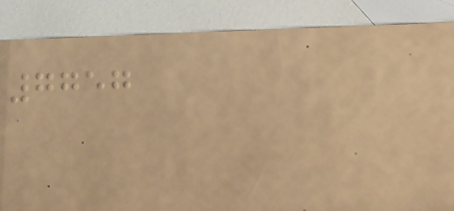7757
